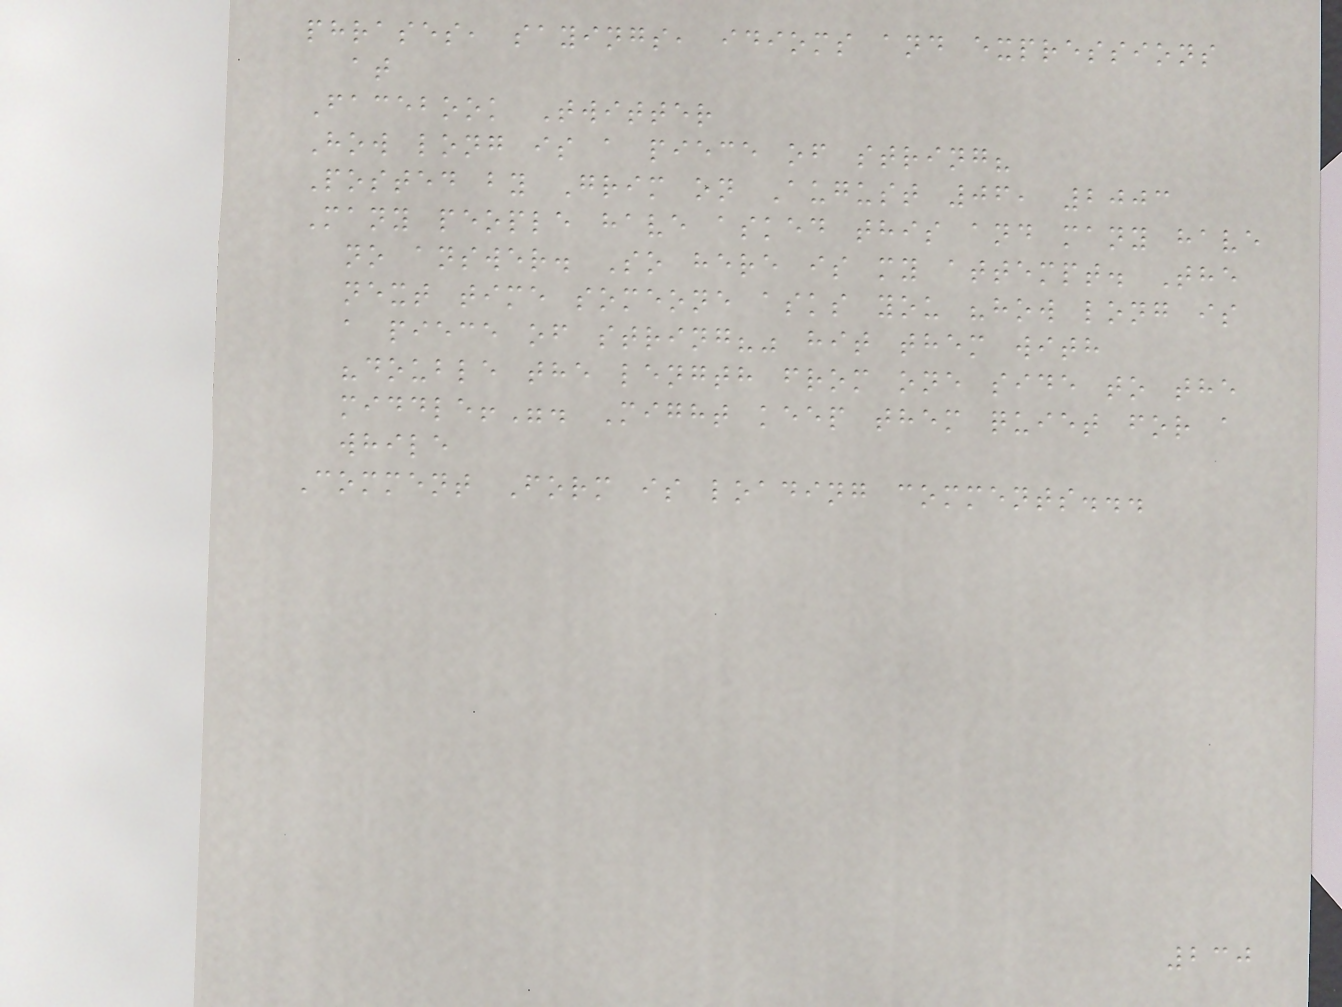phrases, sayings, idioms and expressions
at
Facebook Twitter
How long is a piece of string?
Posted by Grim on August 06, 2003
Many people have asked this and many have
no answer. So here is my attempt. The
next time someone asks you "how long is
a piece of string?" hit them with
"double the length from one side to the
middle!". Might keep them quiet for a
while
Comment Form is loading comments...
230
